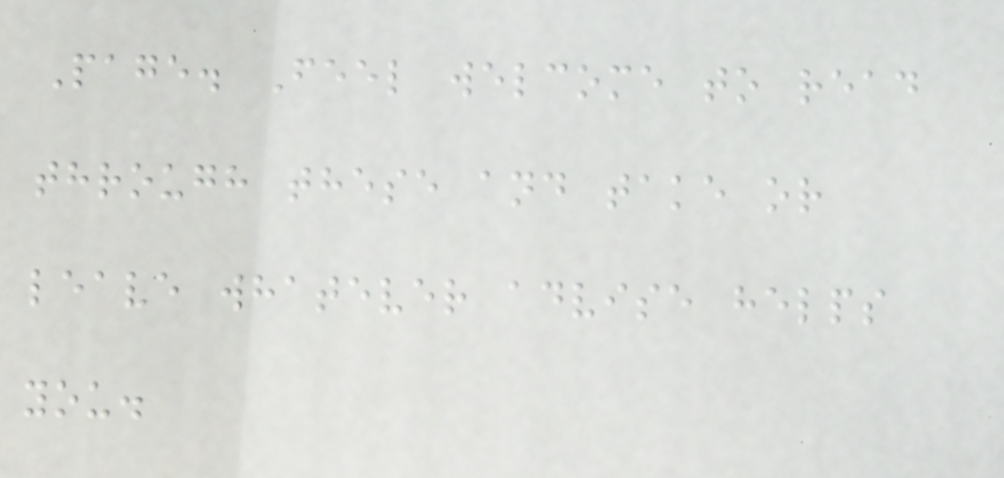Page. Feel welcome to read
through these and take or
leave whatever advise helps
you.
